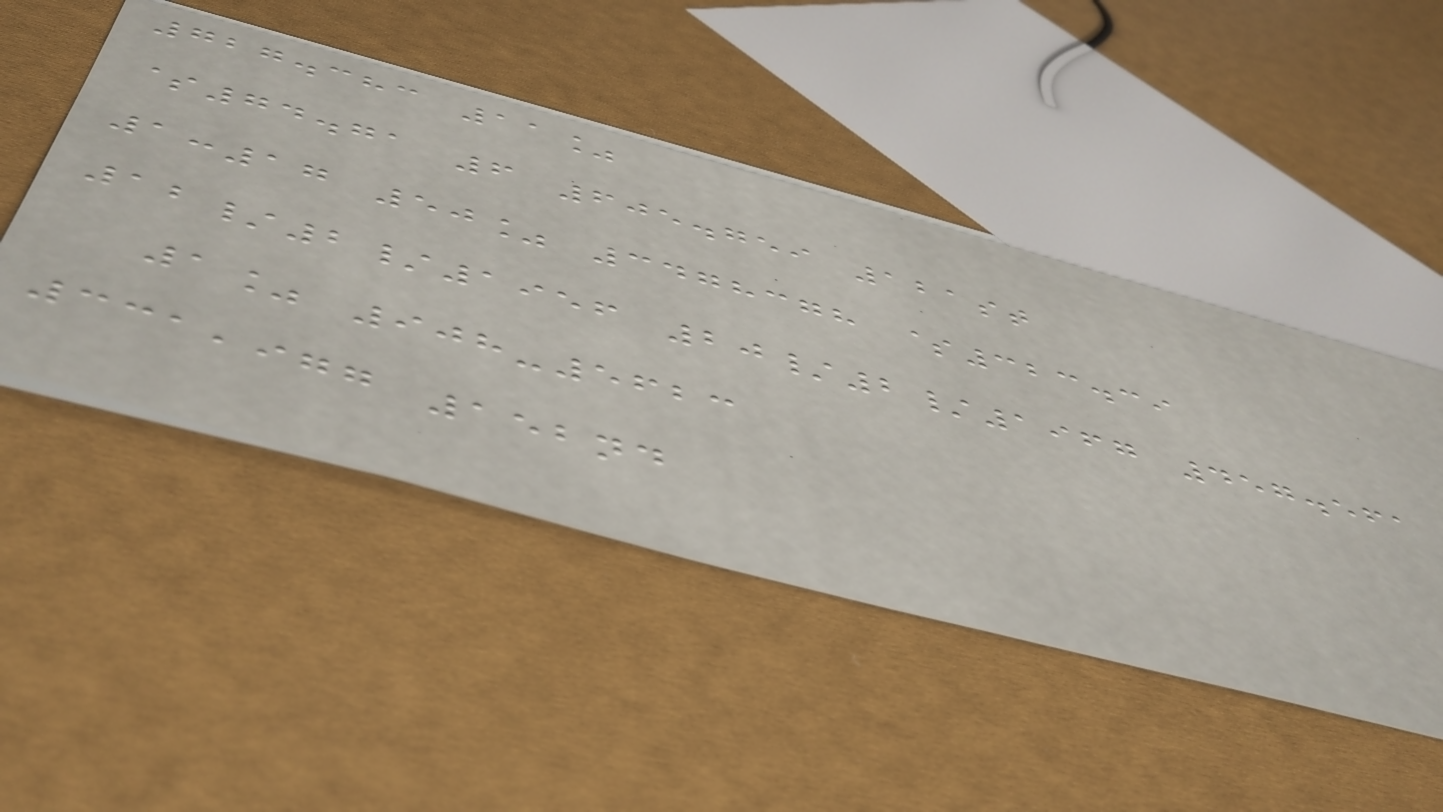727.383 11%
$74.71 6 605.759 121st
1:17 50% 3478378 $323.39
12/2/1956 20/2/1967 457.561
1% 908-5623
331,977 152nd
